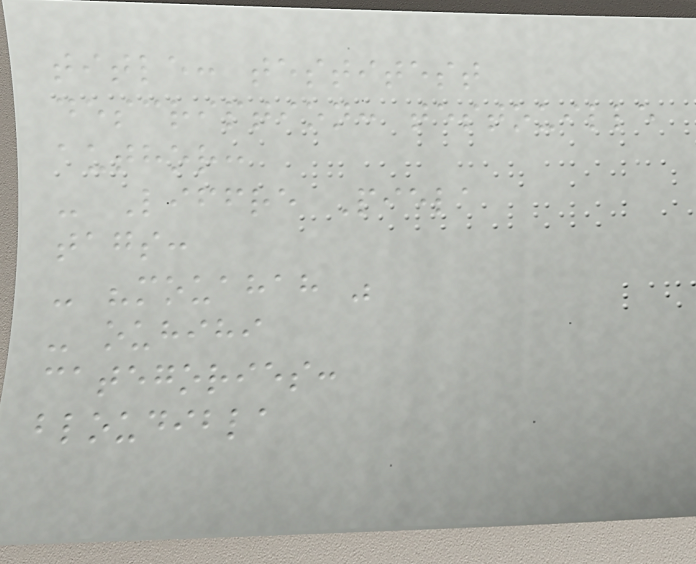title: testitest
description: testouille
author:
- Liffre Piela
tags:
- "mouahah "
- ouhihi
categories:
bloudibla
